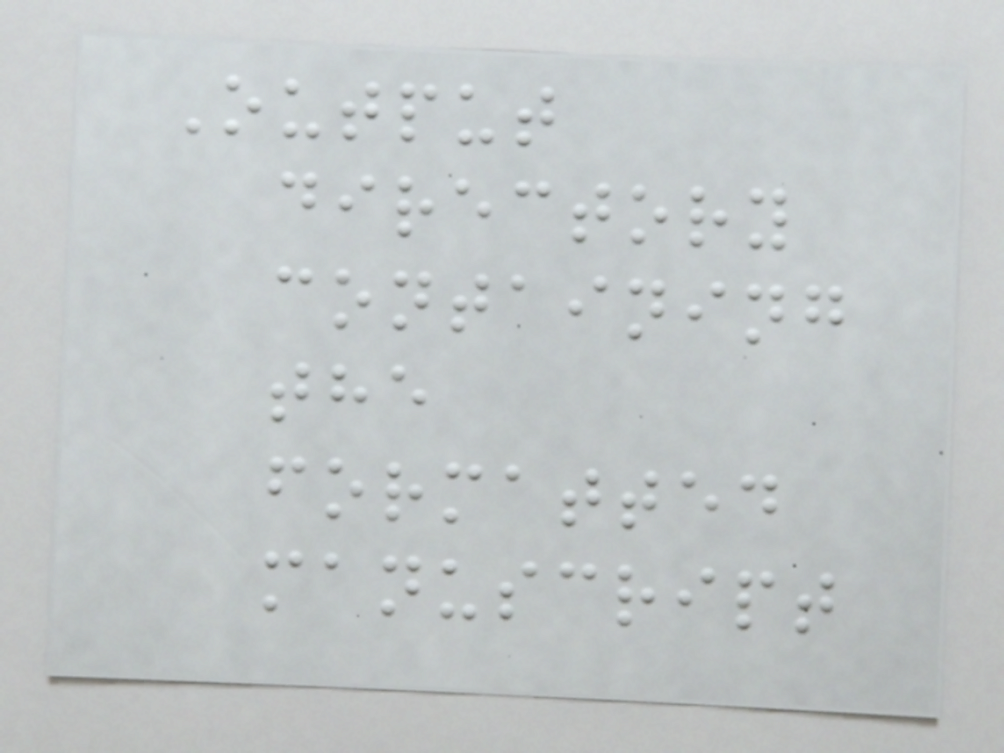Output
directory
containing
the
formatted
manuscript
